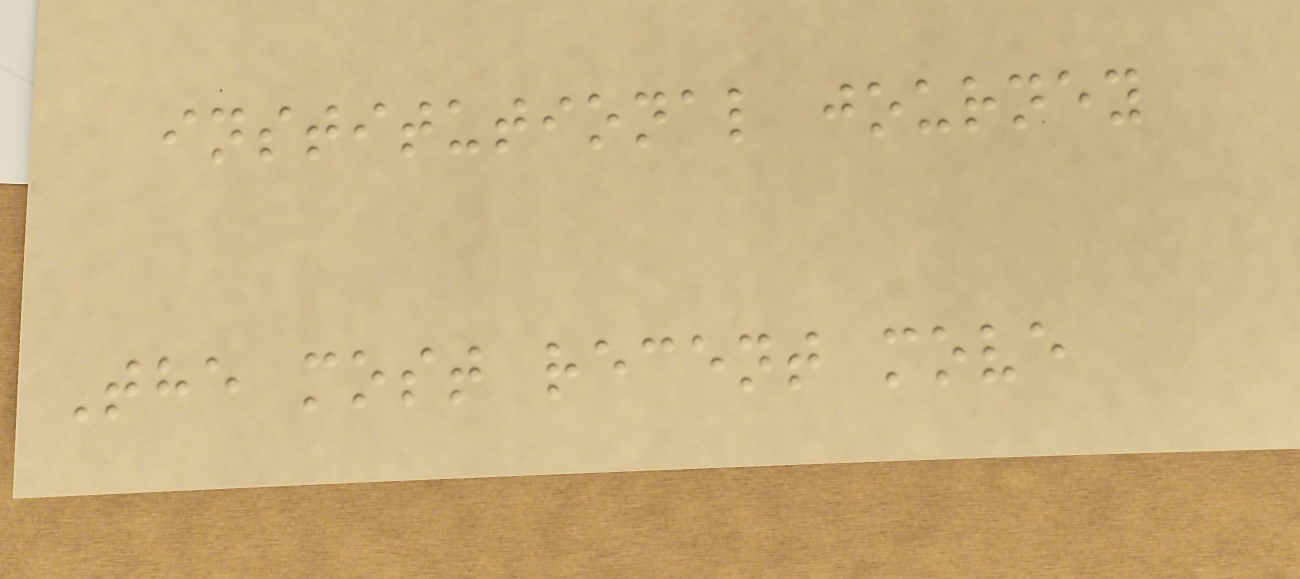institutional journey
The most recent move
